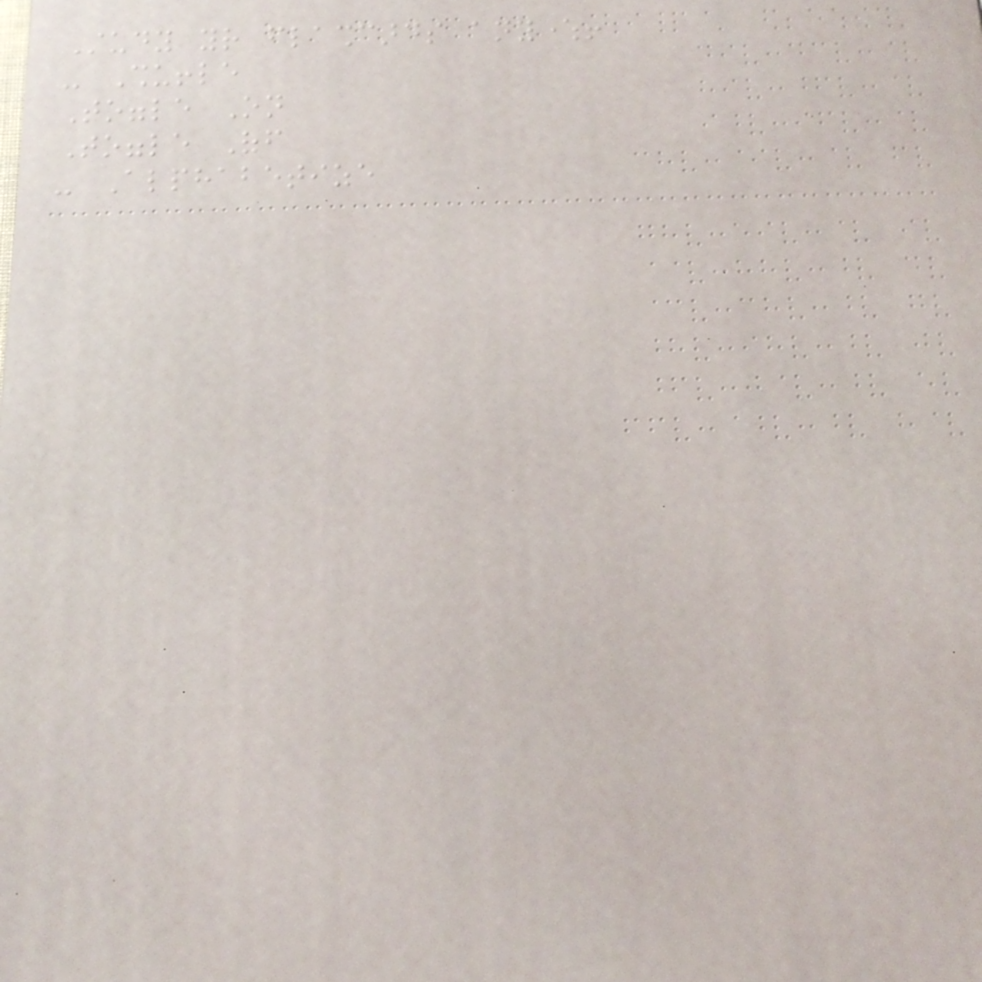Study your flashcards anywhere!
- Shuffle
Toggle On
Toggle Off
- Alphabetize
